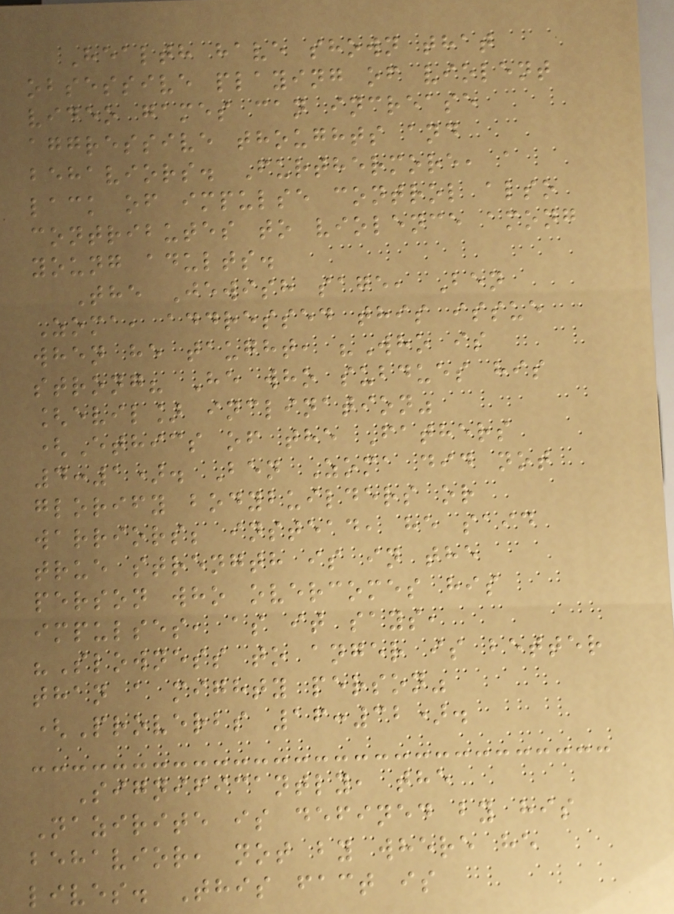Health have shown that
obsessive playing of violent
video games can increase
aggressive thoughts and
behaviors. Furthermore, a
lack of impulse control also
contributes to violence among
young adults.
The Jewish sage, Ben
Zoma, addressed this issue
when he taught, "Who is
strong? He who subdues his
[evil] inclination"
(Ethics of the Fathers
4:1). Ben Zoma did not
glorify bodybuilders or
warriors; instead, he said
true strength is in the
person who overcomes his
impulses, as it says,
"Slowness to anger is better
than a mighty person"
(Proverbs 16:32).
Significantly, the
Nazirite is defined by his
behavior, not by where he
lives. This fact is
